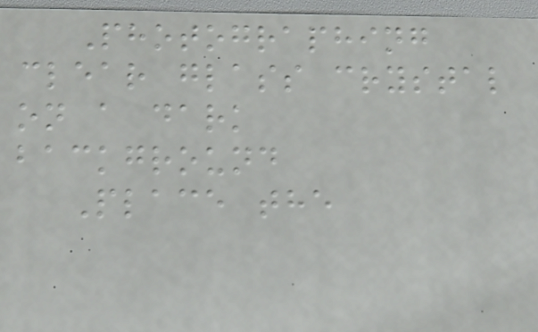Photographing
clear glass crystal
on a dark
background
Place the
